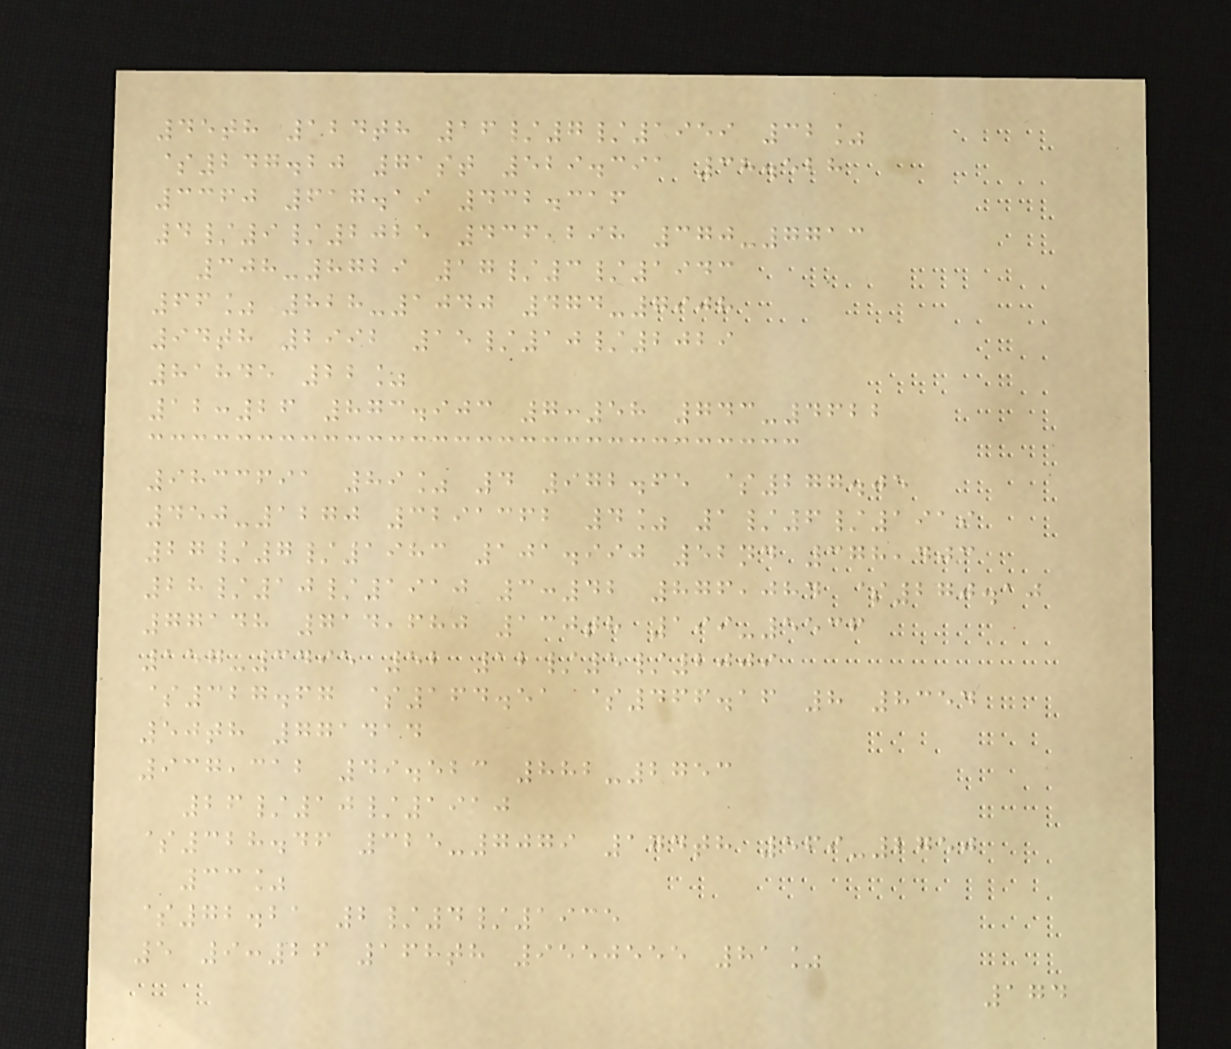45th 124th 16/7/1959 32%
$247.20 71st 529.391 38.528
3360 617.19 432.316
4/9/2025 436,298 370-7713
308-8729 17/3/1943
66% 828-1040 474-7908
94th 2992 15/10/2029
81845 22%
12:26 873.903 7:58 743-4622
9833691 89% 4 972.65 $277.05
450-1270 3291362 4% 1/6/1919
27/7/1983 101.990 52nd 378,403
28/10/1910 3:42 876,084 $270.10
77148 714,680 130th 199-5536
157-3495 52 12/5/2009
$327.67 $164.51 $466.16 8 8354
50th 771414
937,312 49.523 882-2753
26/10/1910
$328.46 325-7079 174th 569-2750
33%
$72.21 2/4/1935
5 9:26 168th 9550555 81%
174
